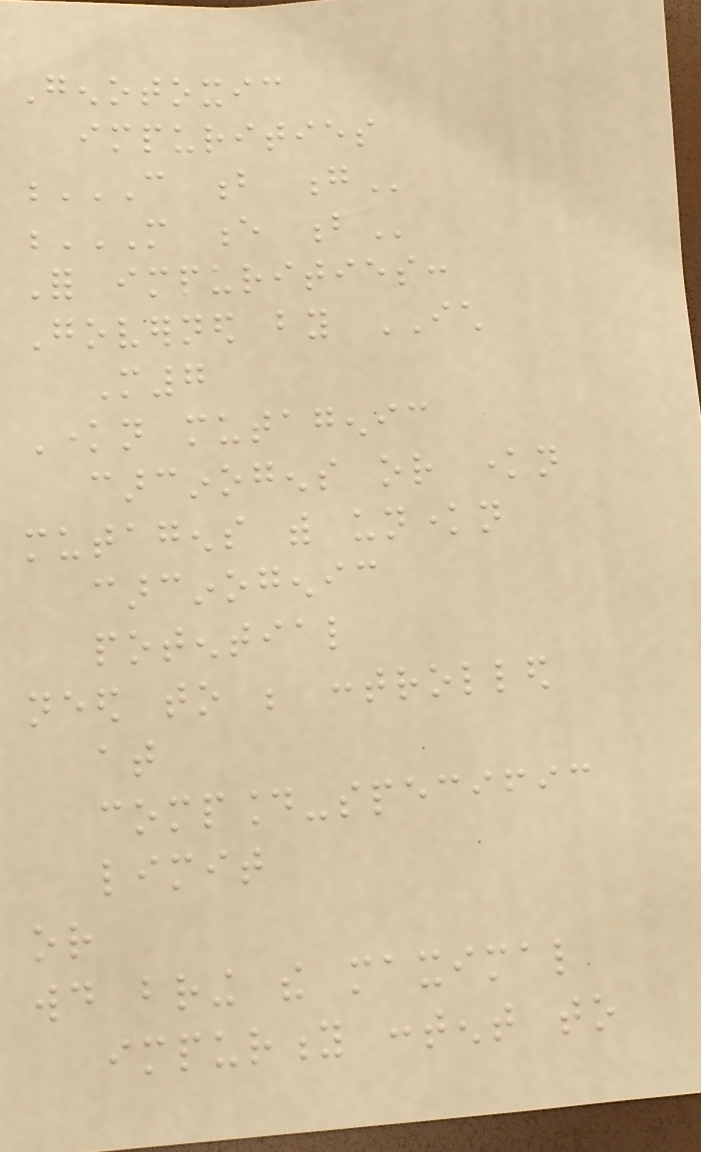Genotoxic
impurities
C B G
M E B
For impurities:
Governed by ICH
M7
Known mutagenic
carcinogens or known
mutagens with unknown
carcinogenic
potential
need to be controlled
at
compound-specific
limit
or
would bring the maximal
impurity content to
